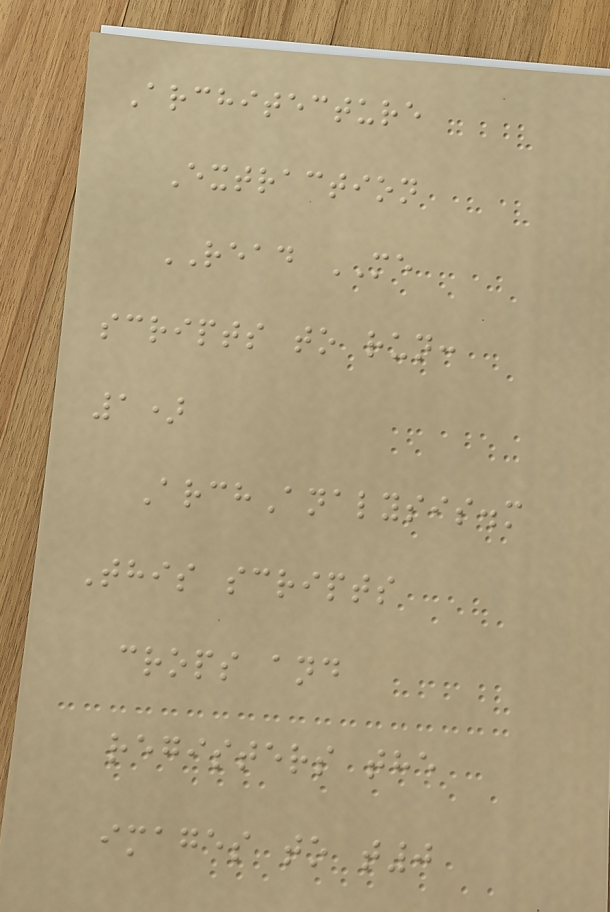Architecture
Extraction
READ ME
scripts to run:
1)
ArchAnalysis.m
This scripts
crops and
registers the
images to t0
